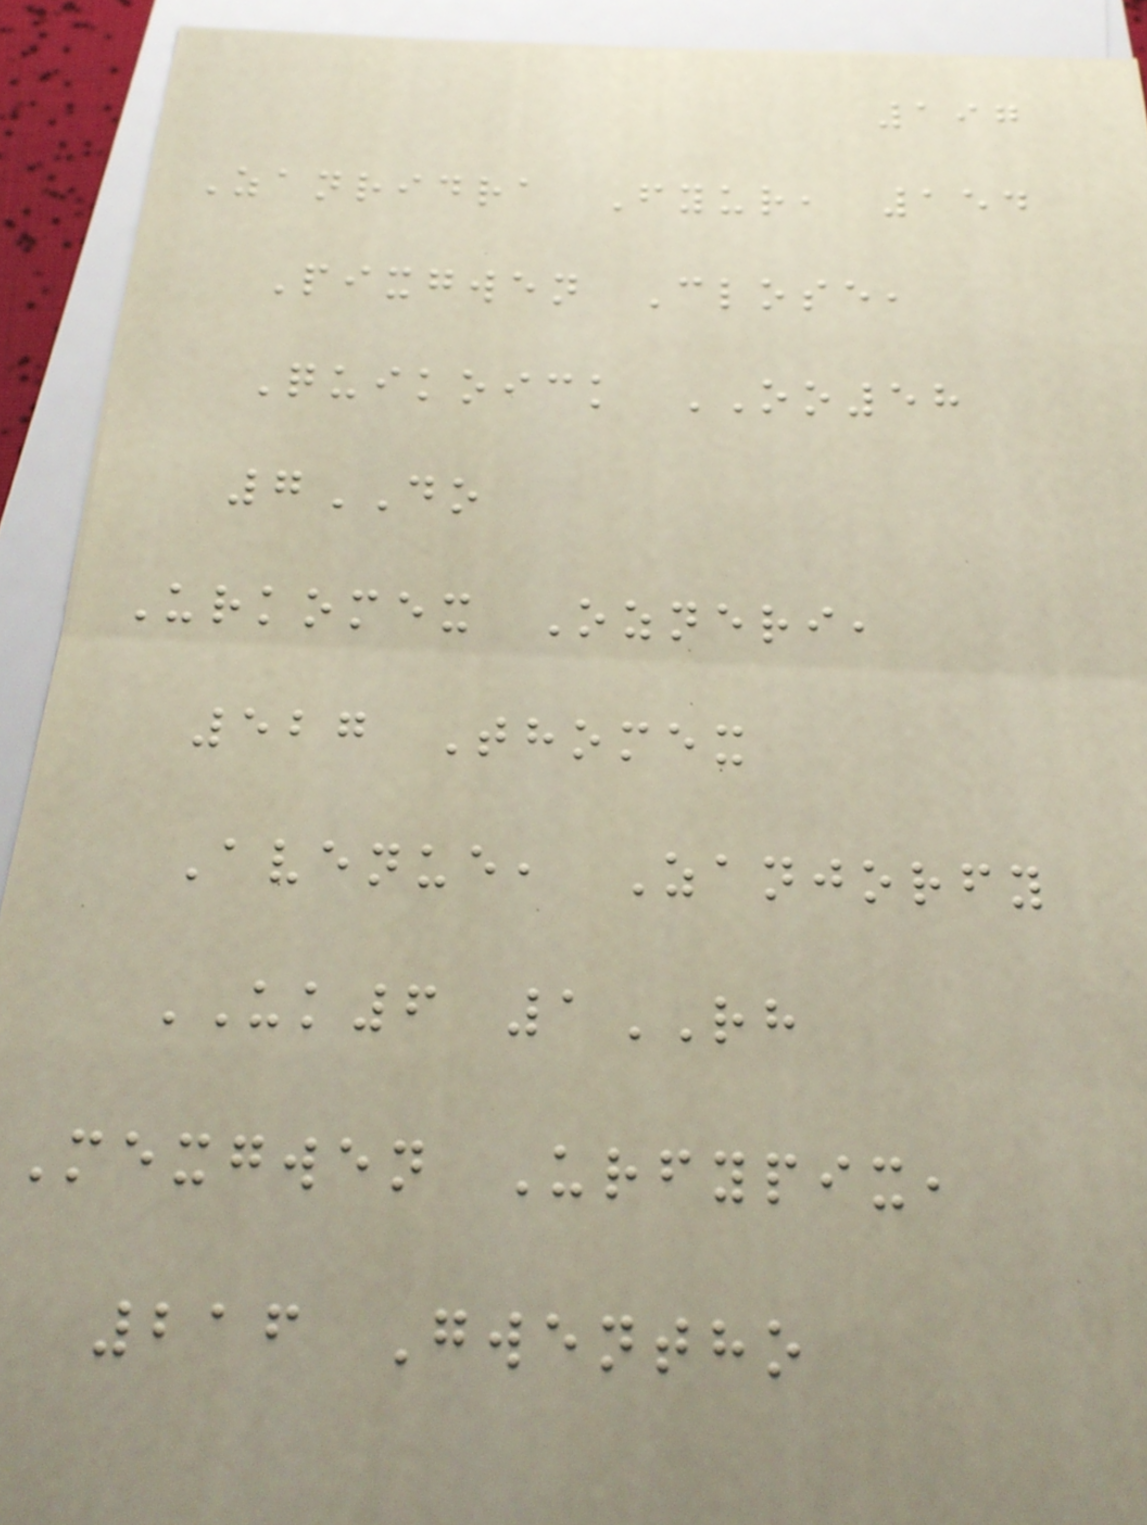197
Zanridra Fyur, 154
Pixgwen Close,
Quikoick OO58
7DO
Urkomex Ozneri,
527 Thomex
Avenue, Zanjorfy
UK6 1RH
Mexgwen Urfypix,
216 Gwentho
